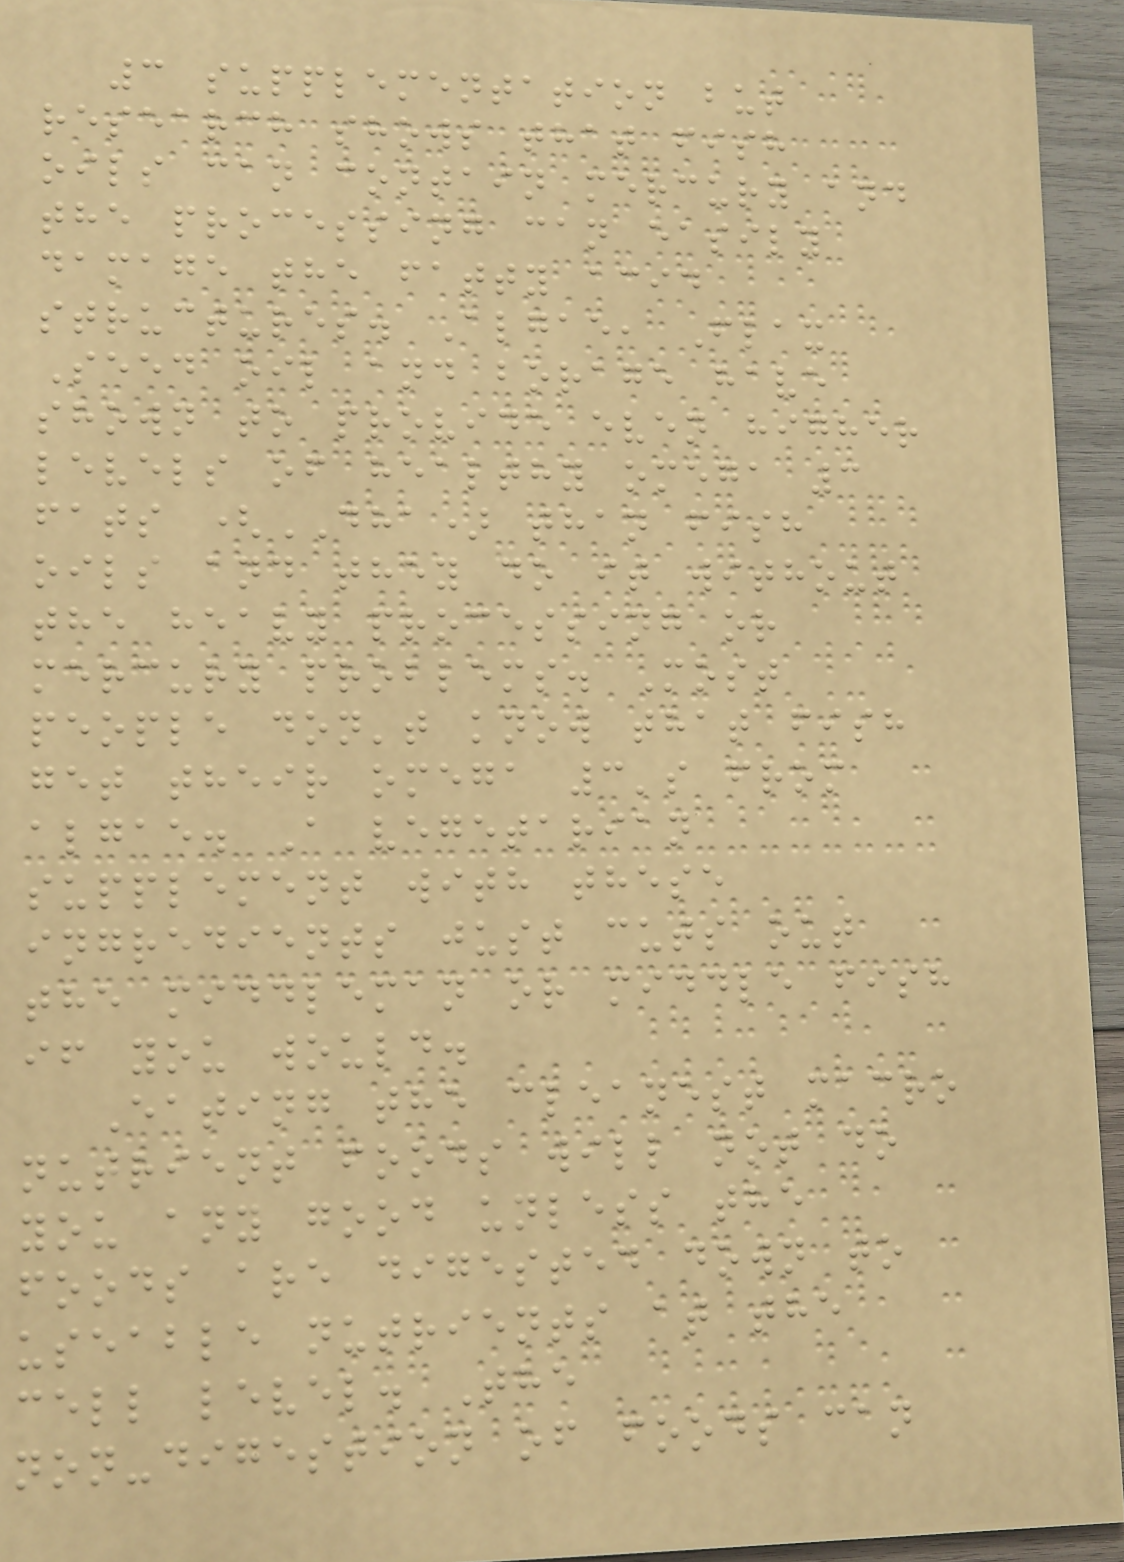3 supplementation but
research shows that fish
oils can contain mercury and
the processing can easily
damage the fatty acid
structures. Algae, Flax
Seed oil and borage have
shown to provide even higher
levels of healthy omega 3
fats (DHA) than fish
oils and they do it without
the heavy processing or
mercury problems. Most
people don't know that fish
get their omega 3's from
algae. A vegetarian
supplement with these
ingredients just cuts out
the middleman or middle fish
if you would.
Eating the cleanest macro
nutrient foods will not do
you any good unless the
foods are digested down to
useable nutrients at the
cell level. The
non-digestion of foods can
